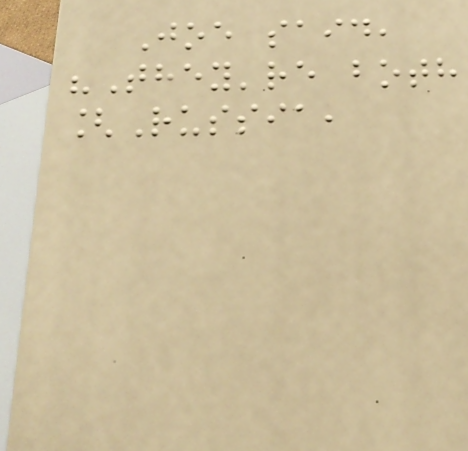Joe said,
"They're both
[Russia,
